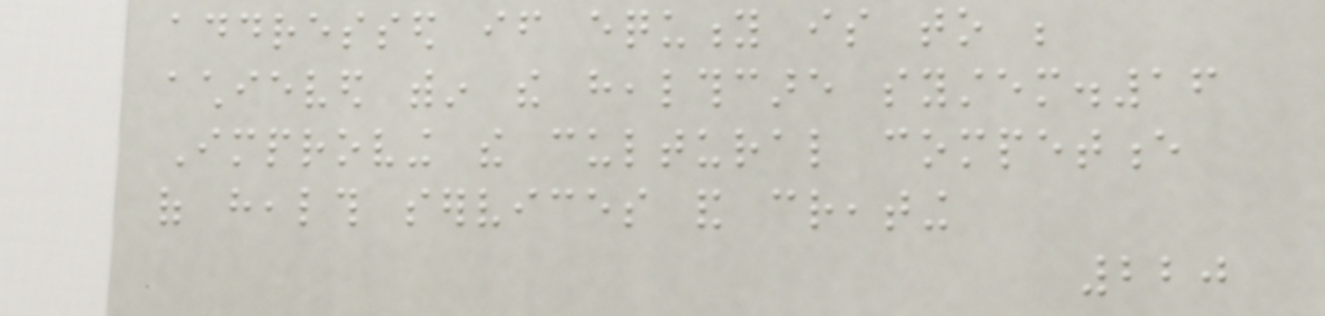addressed if equity is to be
achieved within the healthcare system.16
Improving the cultural competence
of health services and creating
220
